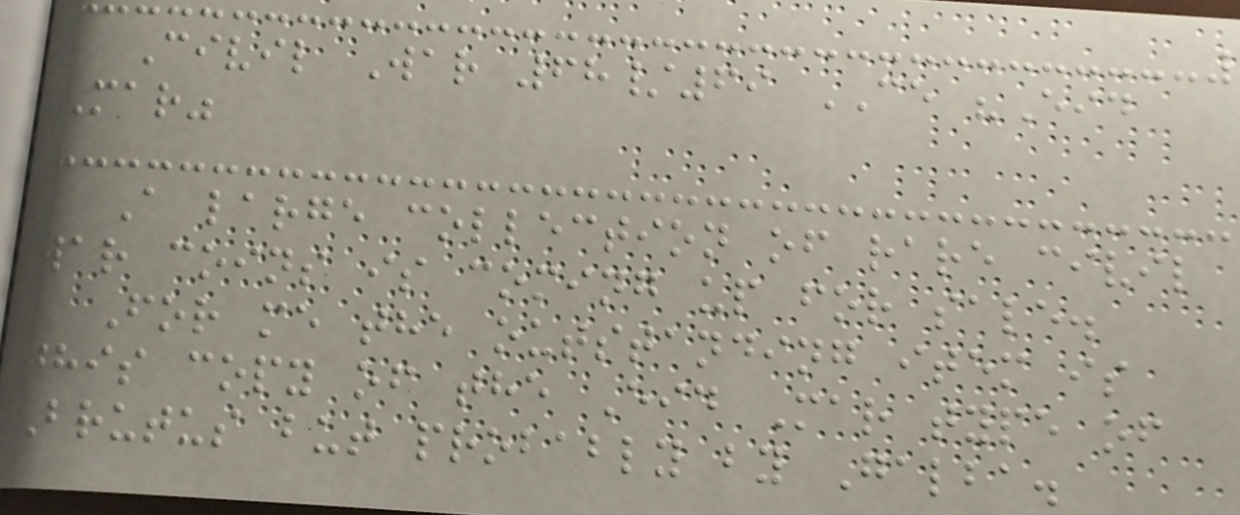Civil War 68/69 CE "Eid
Mar"
A large collection of rare civil
war coins is coming up for sale.
For me the outstanding item is
this copy of the Eid Mar type of
Brutus but probably by Galba.
